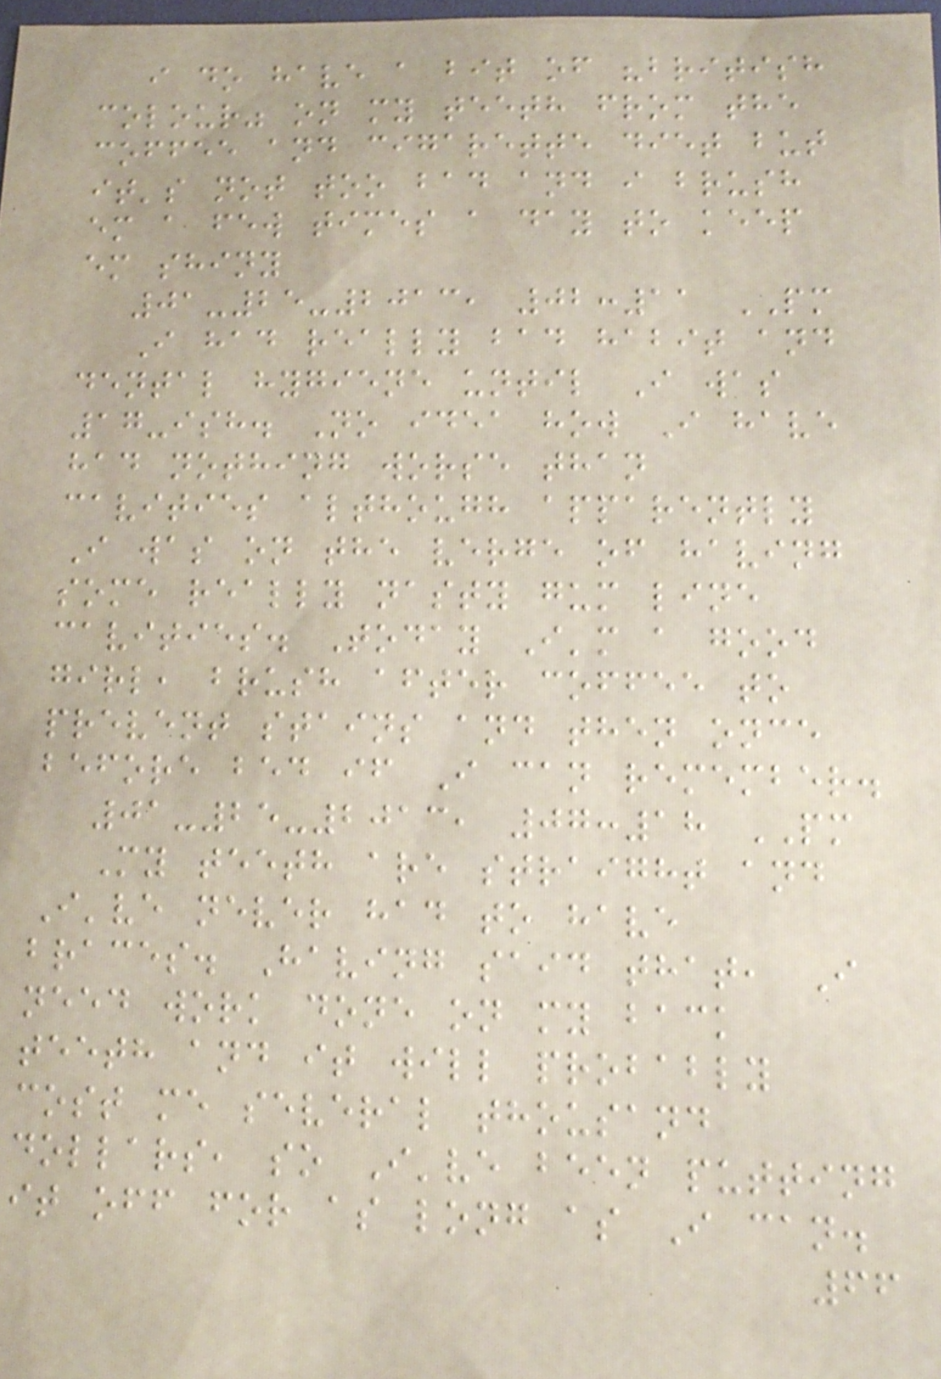i do have a bit of "british
colour" on my teeth from the
coffee and cigarette diet but
it's not too bad and i brush
em a few times a day to keep
em shiny
01-25-2013, 02:11 PM
I had really bad habit and
dental hygiene until I was
17-ish. No idea how I have
had nothing worse than
cavities although apparently
I was on the verge of having
some really nasty gum line
cavities. Today I'm a good
girl, brush after coffee to
prevent stains and then once
before bed if I can remember.
01-25-2013, 07:18 PM
My teeth are straight and
I've never had to have
braces. Having said that, I
need work done on my back
teeth and it will probably
cost me several thousand
dollars, so I've been putting
it off for as long as I can.
66
